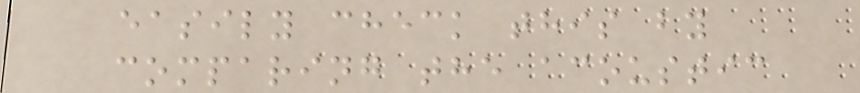easily check this by
comparing the acoustic
